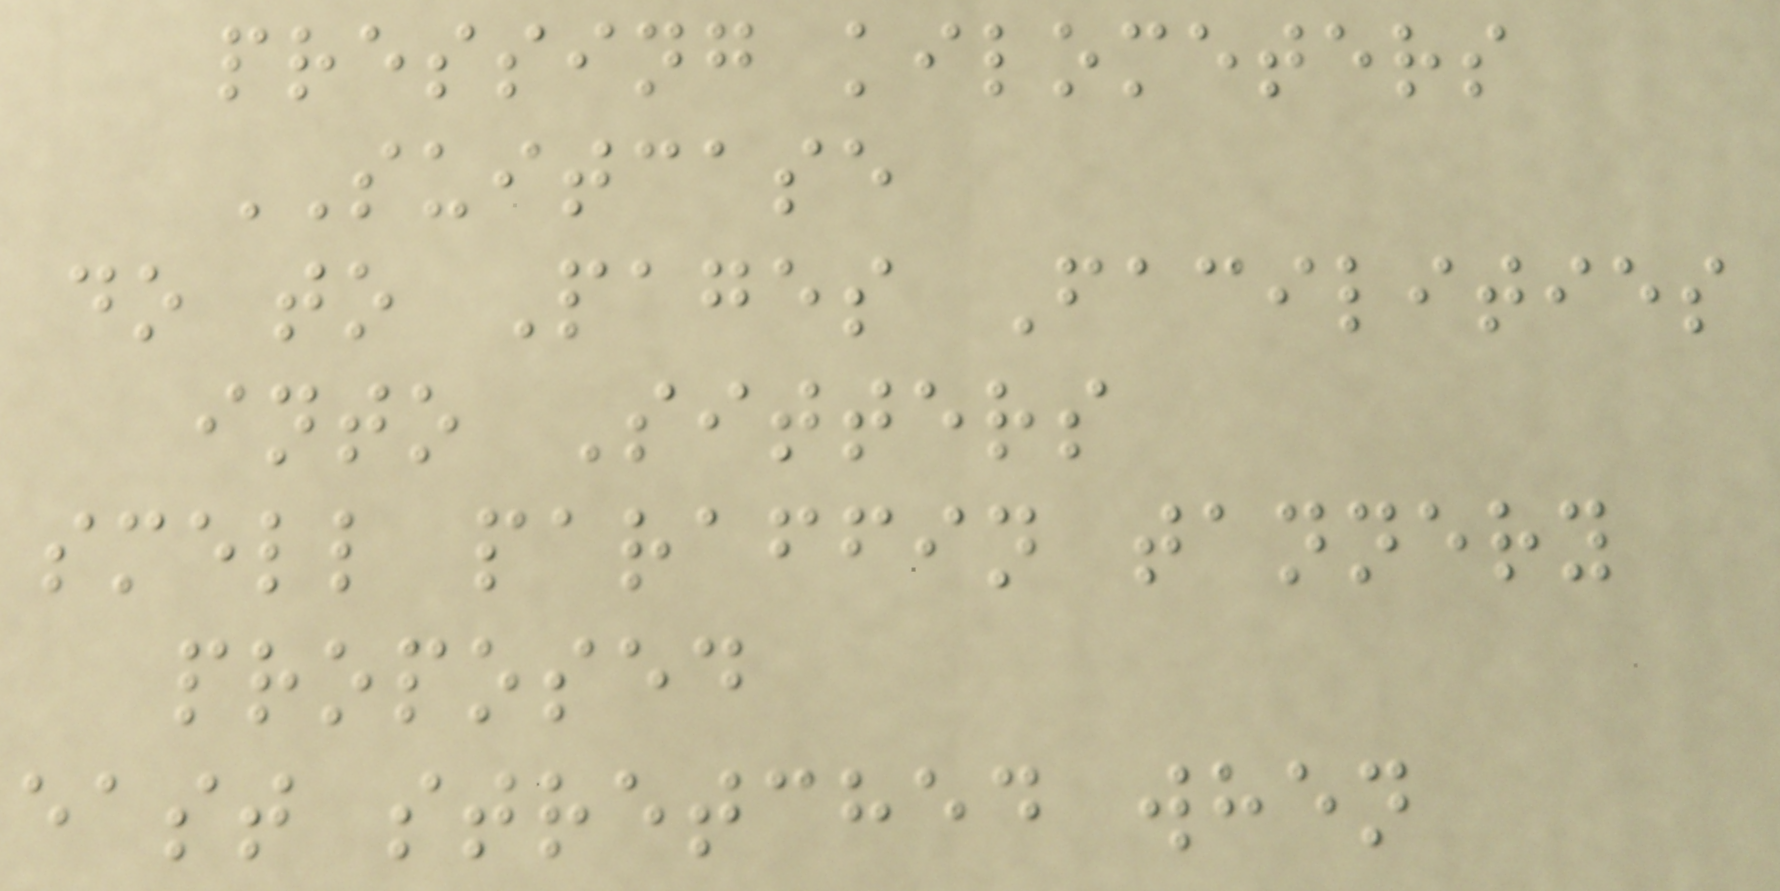pressing kilometers
SUITCASE
do to Pages Facilities
into Sitters
smell paraffin tannery
proposed
east stretched when
